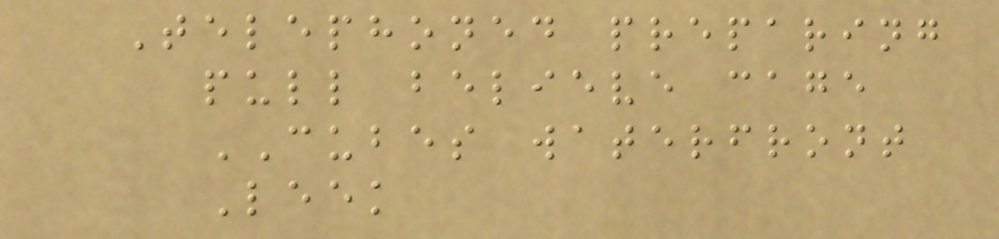Telephoned preparing
pull believe cage
CUBES waterfront
Leek
